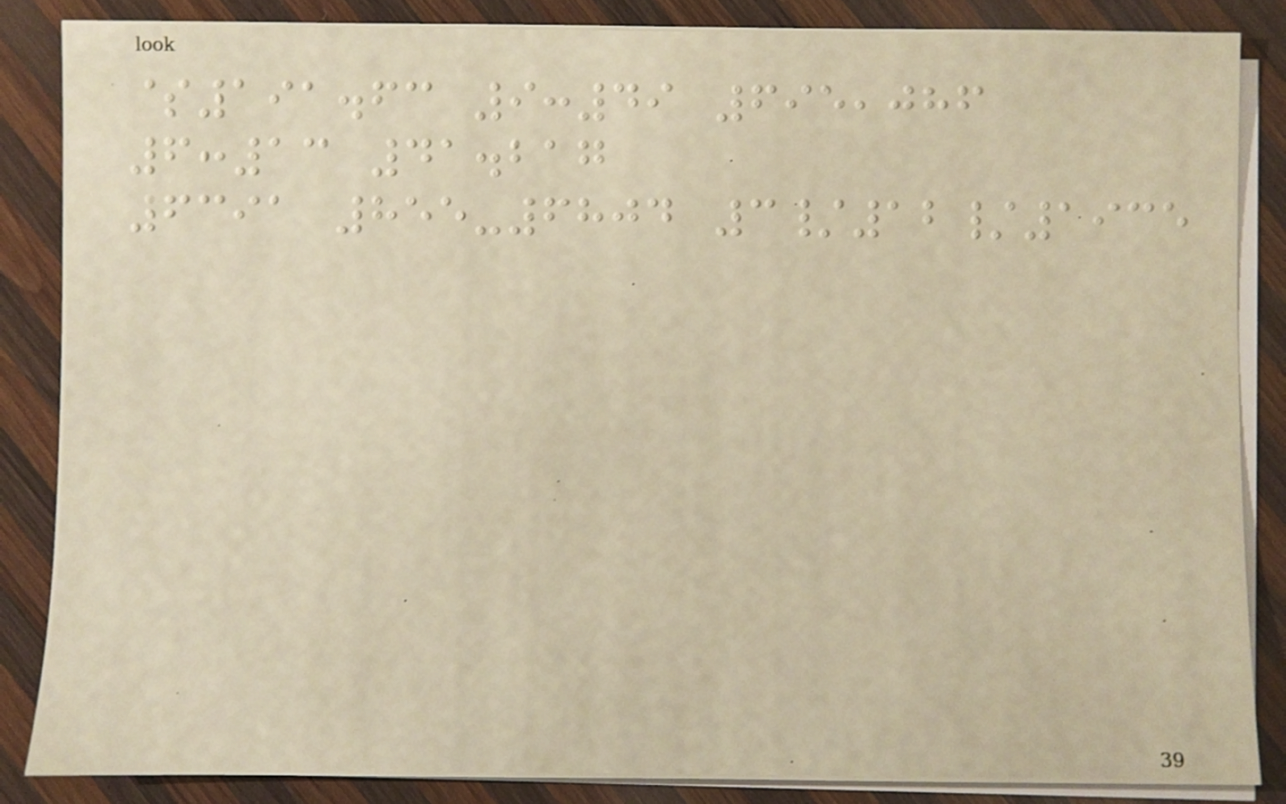$191.63 9:49 695,086
6:13 41.217
6391 855-6804 3/12/1935
